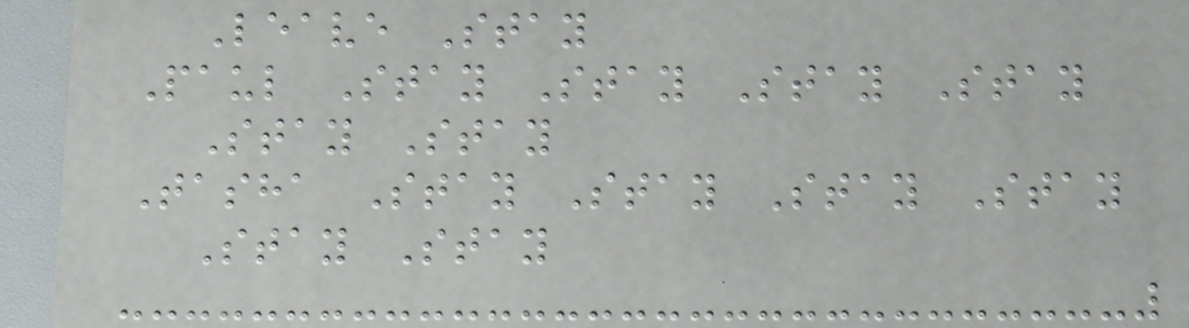Leave Stay
Paul Stay Stay Stay Stay
Stay Stay
Tasha Stay Stay Stay Stay
Stay Stay
